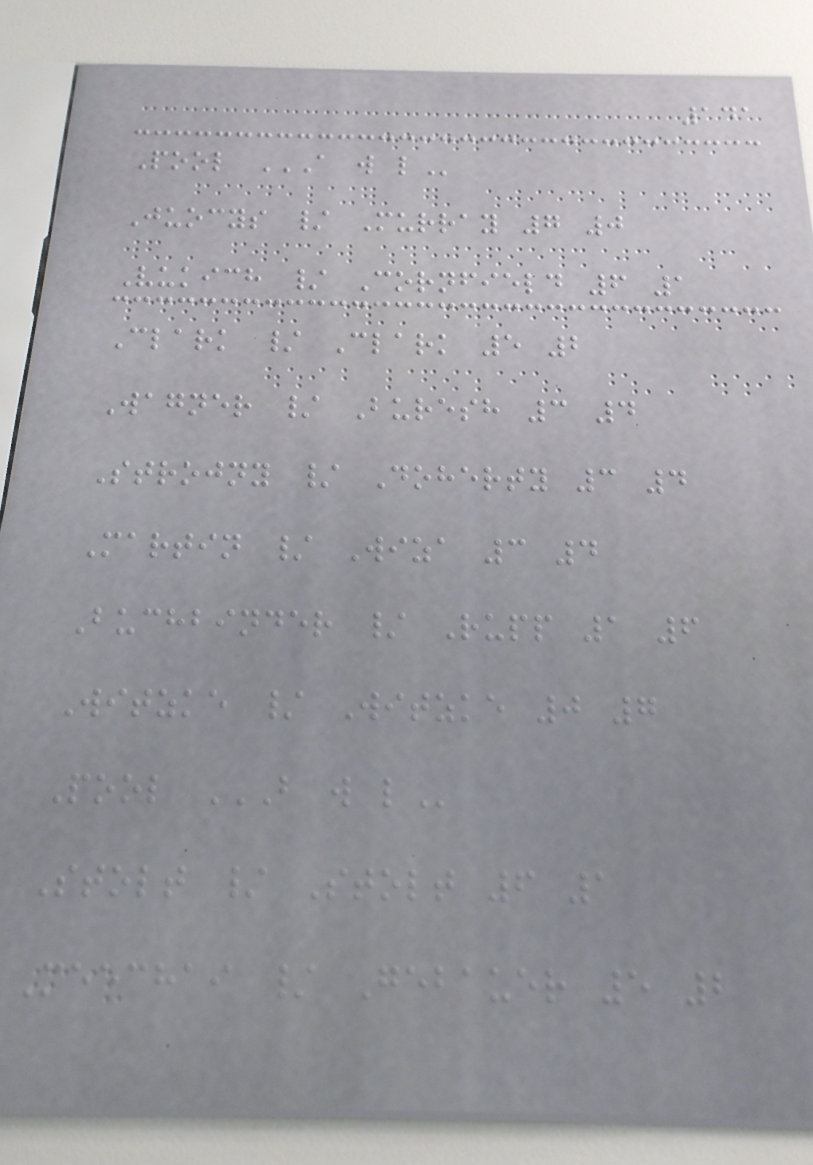141
Pool A W L
Juocys / Murray 7 0
Vukich / Cornfield 6 1
Clark / Clark 5 2
Wagner / Buresh 3 4
Strojny / Doherty 3 4
Martin / Wiza 3 4
Buchbinder / Rupp 1 6
Witzke / Witzke 0 7
Pool B W L
Stolt / Stolt 6 1
Meechai / Gebauer 5 2
